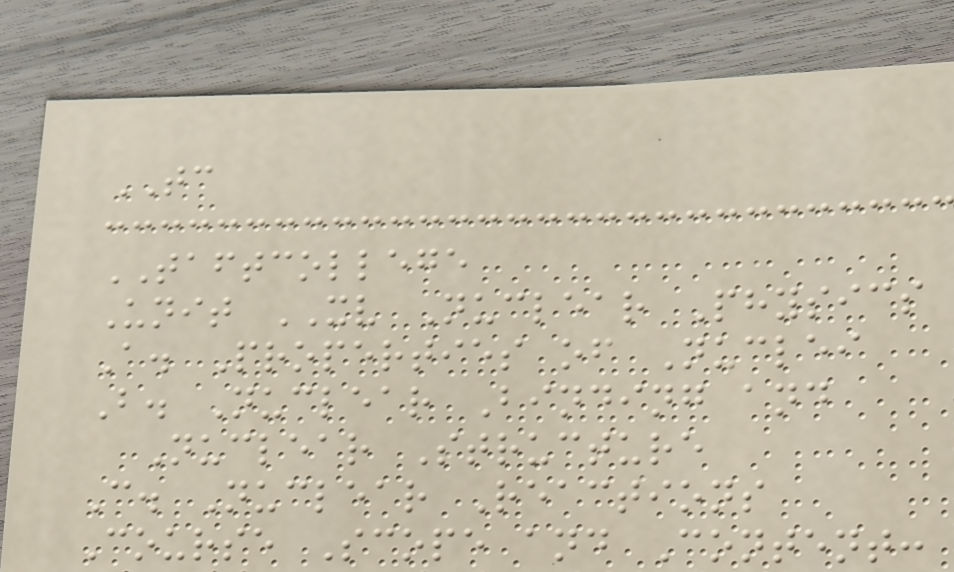TC
TAFTCOLLEGE
Unit XV Nuclear Physics
A. Properties of Nuclei
B. Nuclear Binding and
Nuclear Structure
C. Nuclear Reactions
Course Scope and Content:
